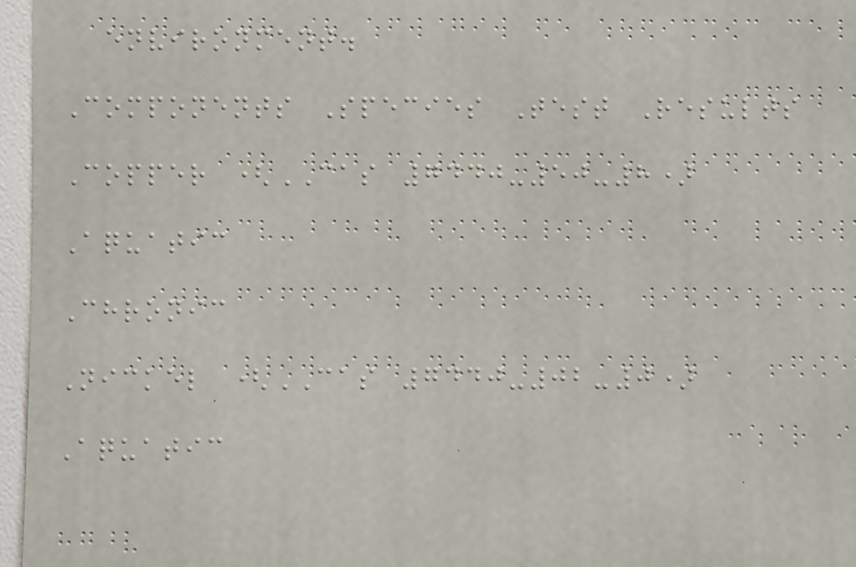environment.
Components Species Test Results
Copper (CAS 7440-50-8)
Aquatic
Chronic
Nickel (CAS 7440-02-0)
Aquatic
